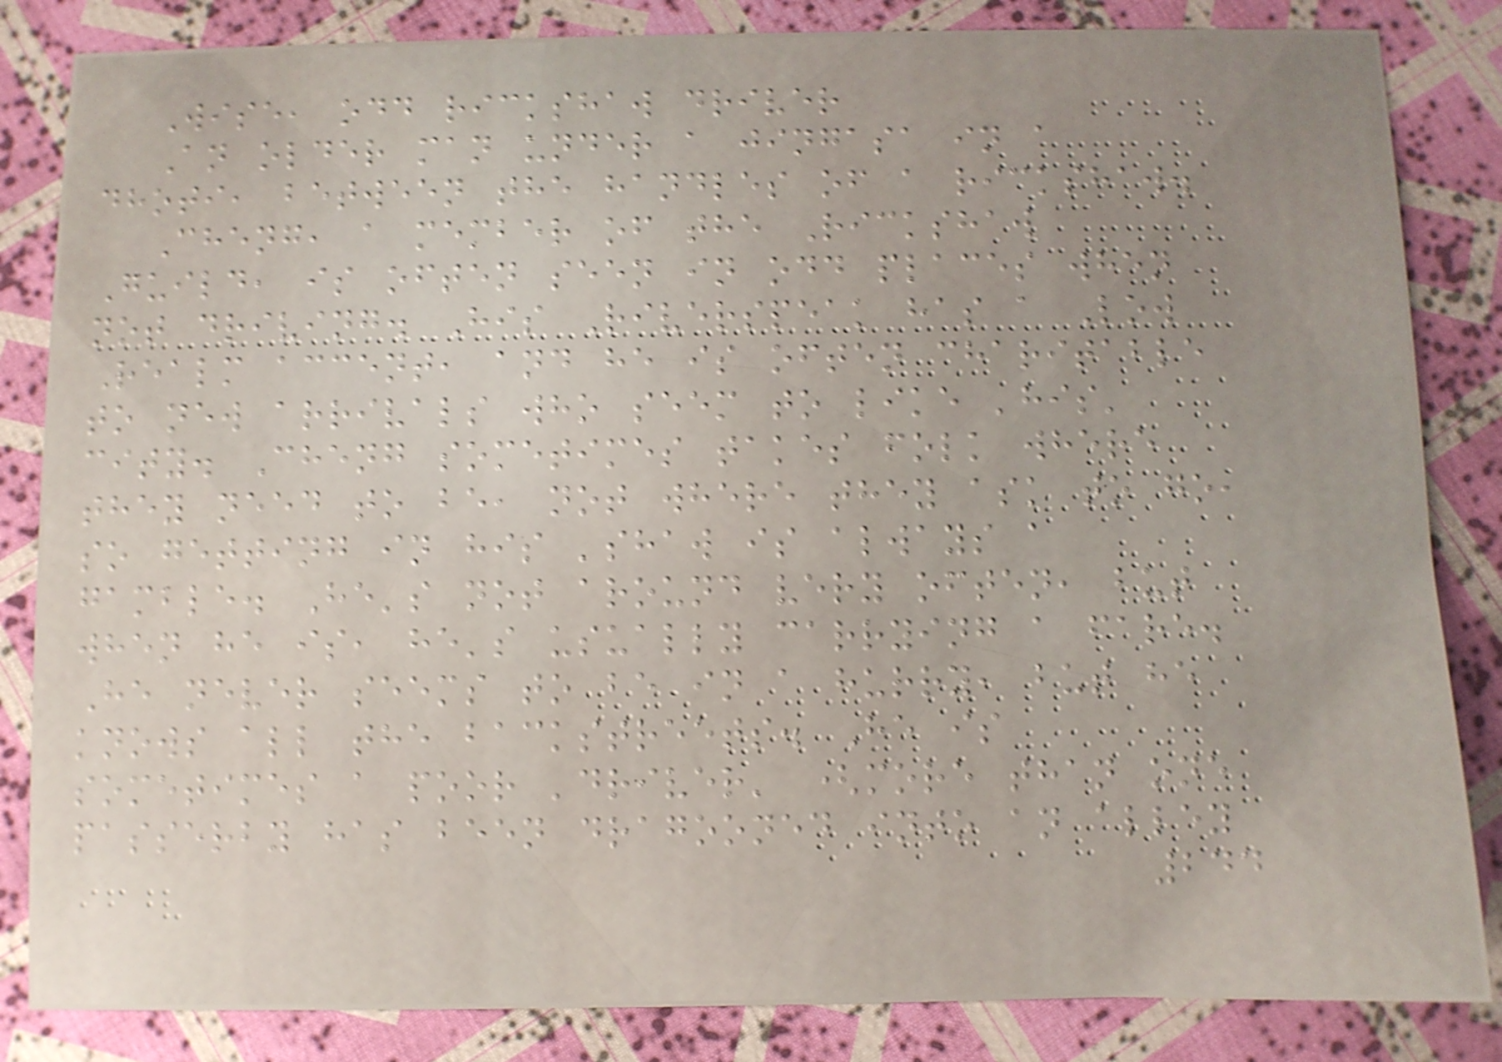Wise, odd rickshaw driver
An older man under a jingasa in a
dhoti, between the handles of a rickshaw.
Cheng, a member of the Rickshaw
Guild, is often seen in odd places when
not driving. His Riverspeak has a Low
Realm accent, and he is often charitable
to new arrivals who seem to like 'his'
city. Cheng sometimes takes folk where
they need to be, not where they ask to go,
so getting in his 'shaw is always a
gamble. He's not around very often, but
when he is, he's usually carrying a fare.
He never seems to be in a hurry, but he
knows all the backstreets. He is
sometimes a poor 'driver' (more than one
passerby has been dragooned into an alley
244
